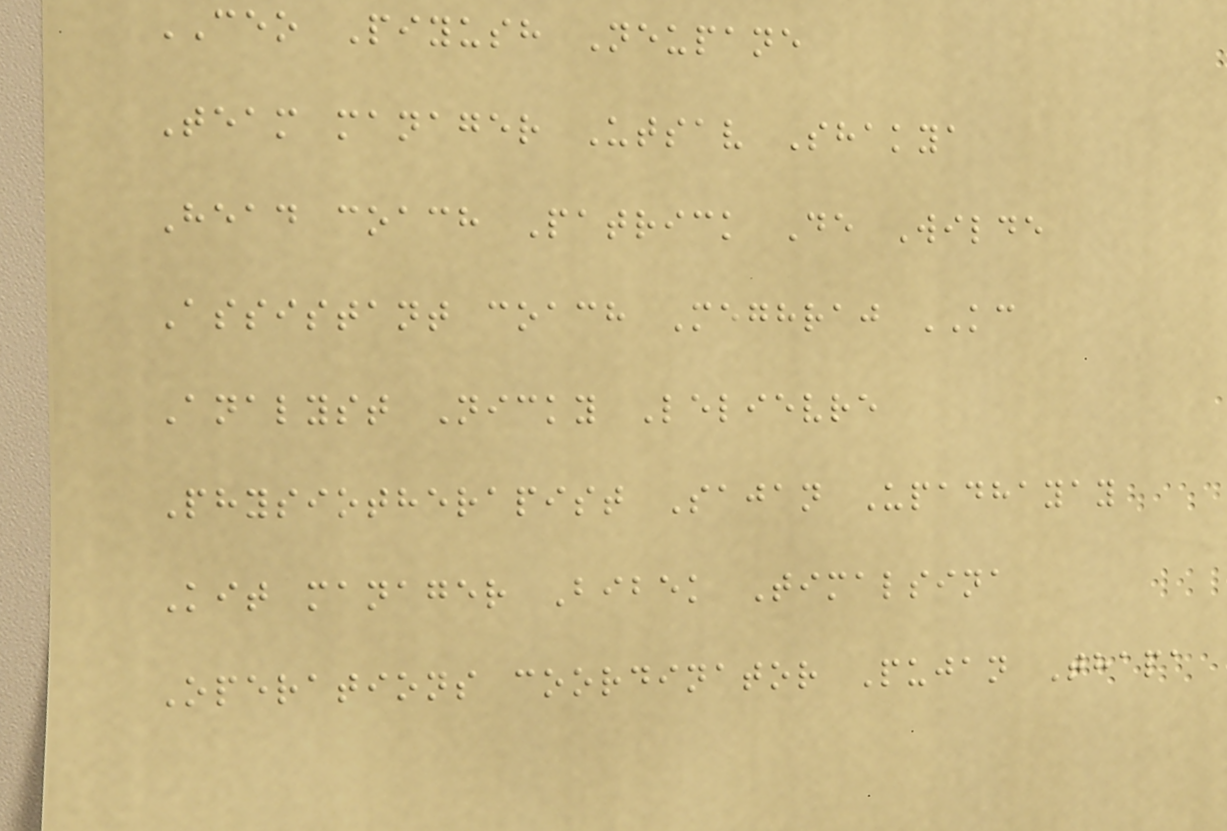CEO Piyush Neupane
Team manager Utsav Shakya
Head coach Patrick De Wilde
Assistant coach Meghraj KC
Analyst Nicky Lelievre
Physiotherapist Sajan Upadhayay
Kit manager Bibek Timalsina
Operations coordinator Pujan Thapa
